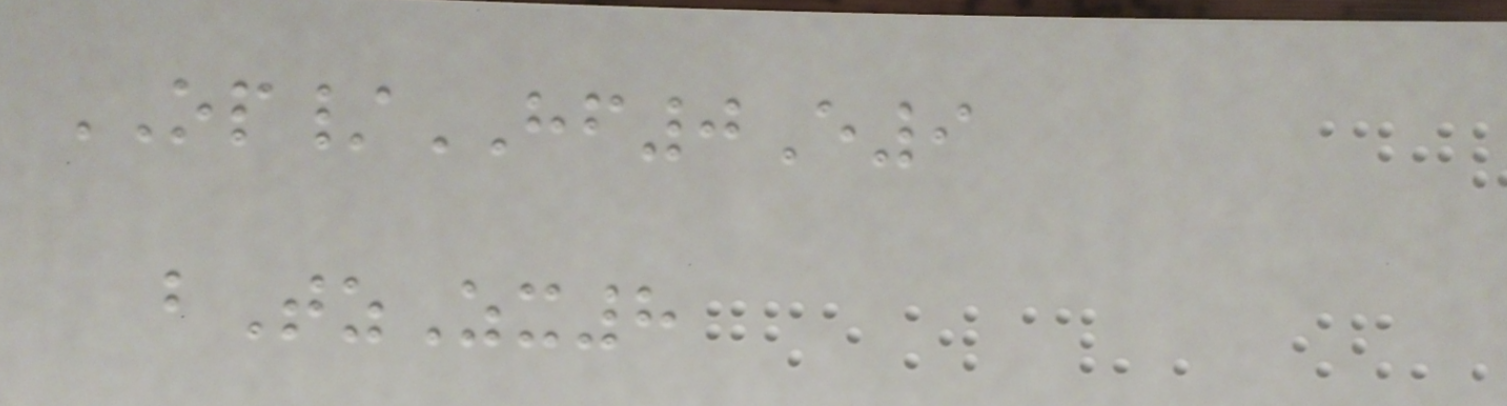OP/HF0E9
bTzZx8
